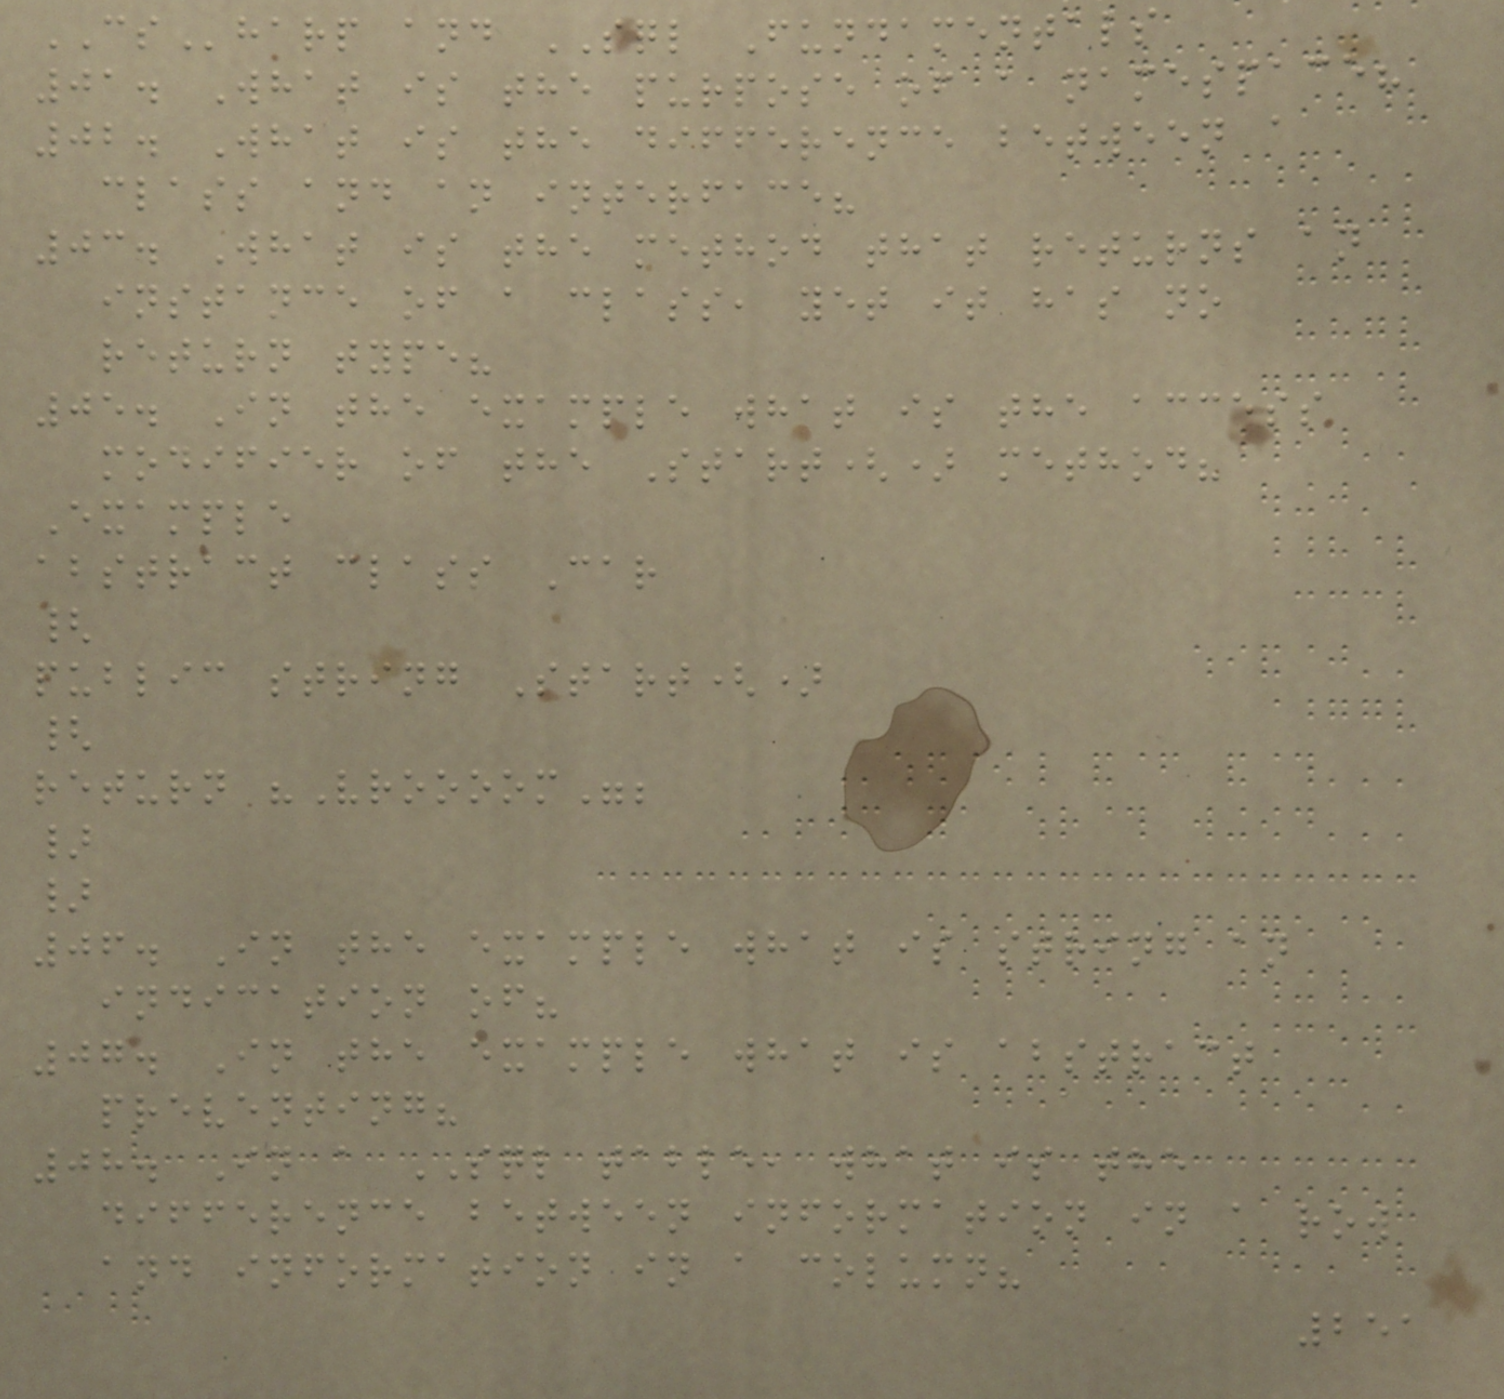CSharp and SQL Fundamentals
01. What is the purpose of a namespace?
02. What is the difference between a
class and an interface?
03. What is the method that returns an
instance of a class, yet it has no
return type?
05. In the example what is the access
modifier of the Start() method?
Example
abstract class Car
{
public string Start()
{
return "Vroooom";
}
}
06. In the example what is string an
indication of?
07. In the example what is abstract
preventing?
08. In a SQL table, what is the
difference between information in a row
and information in a column?
251
